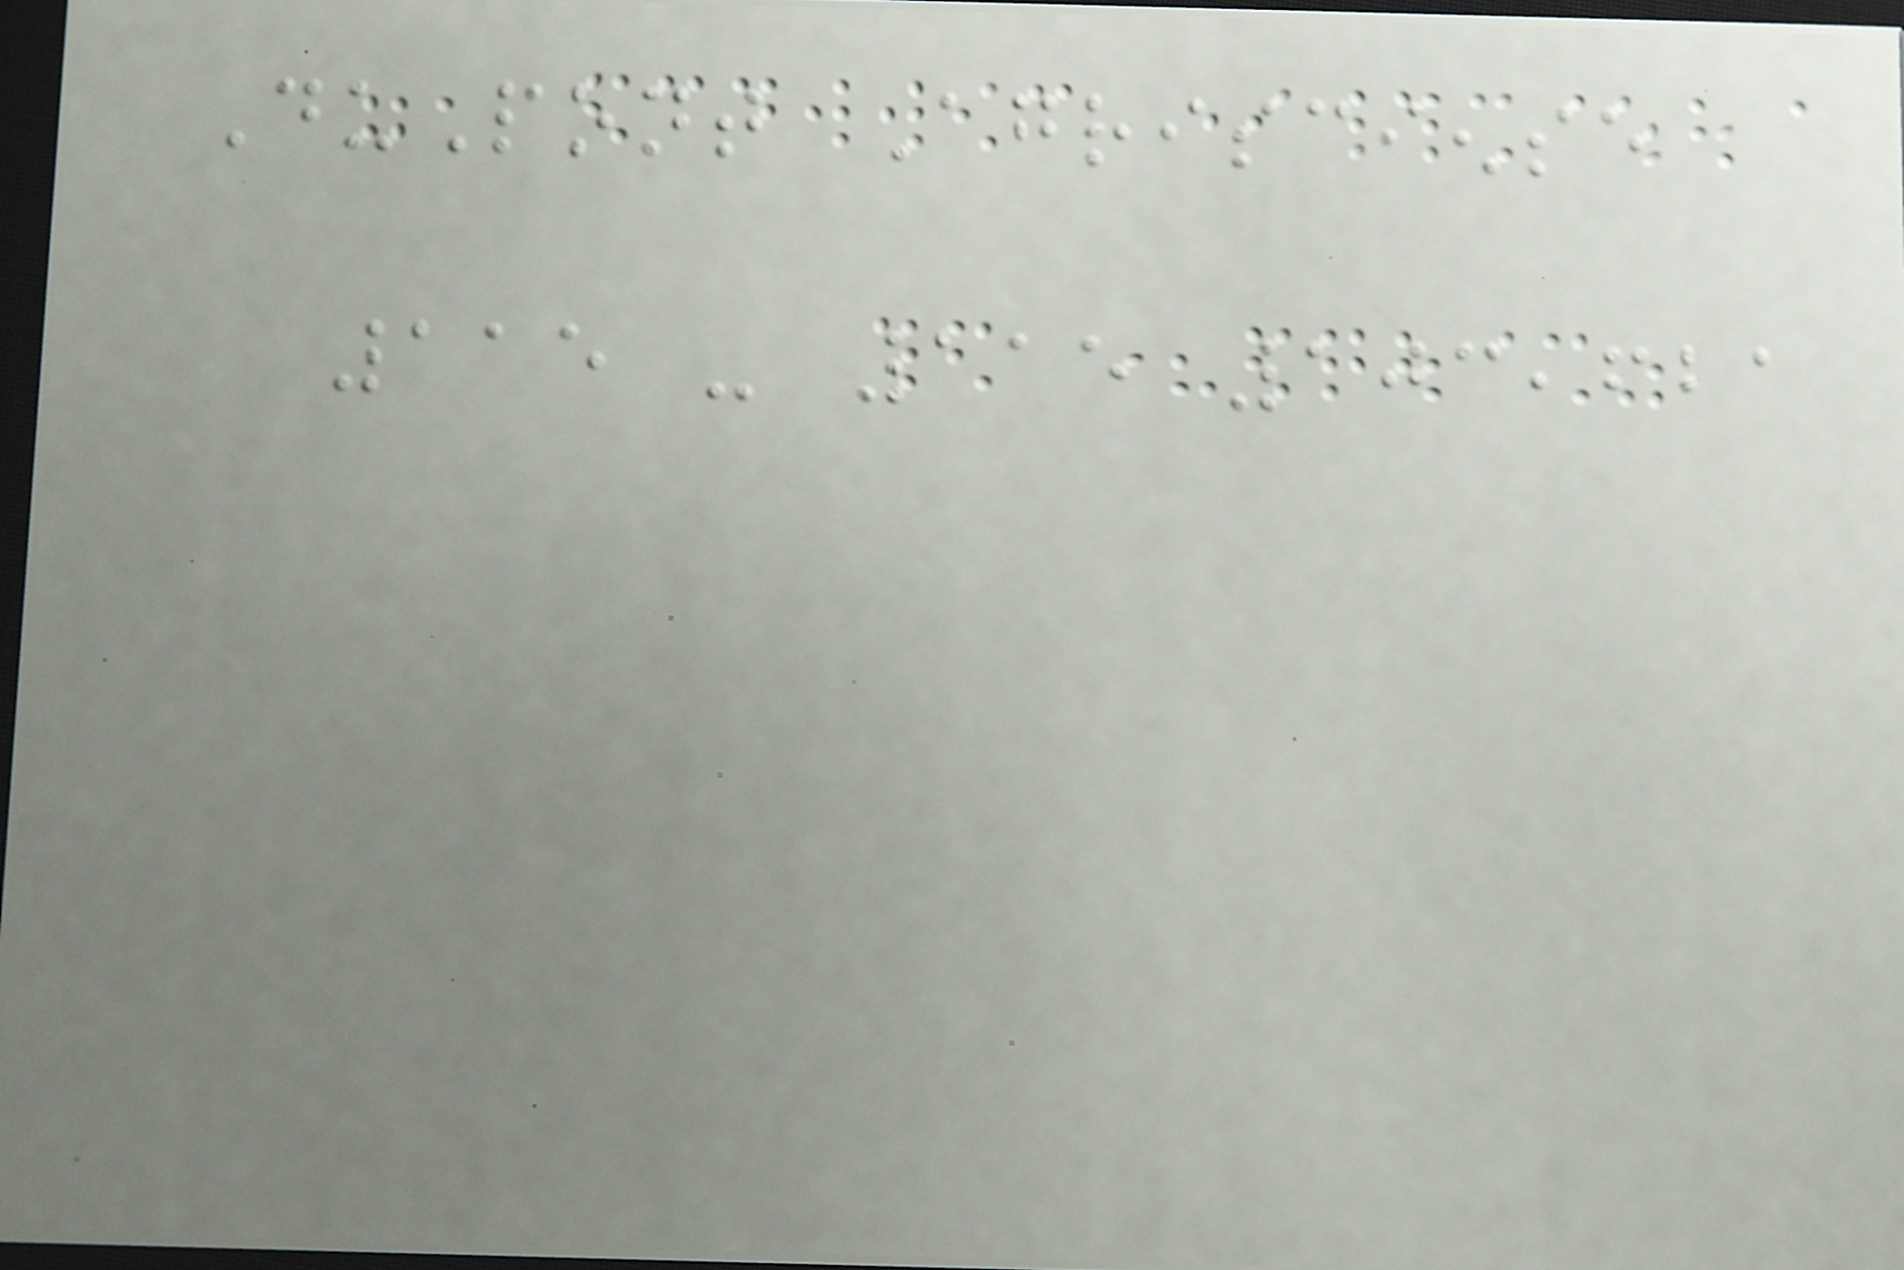DuPont Agrisciense
115 - 115 103,621
